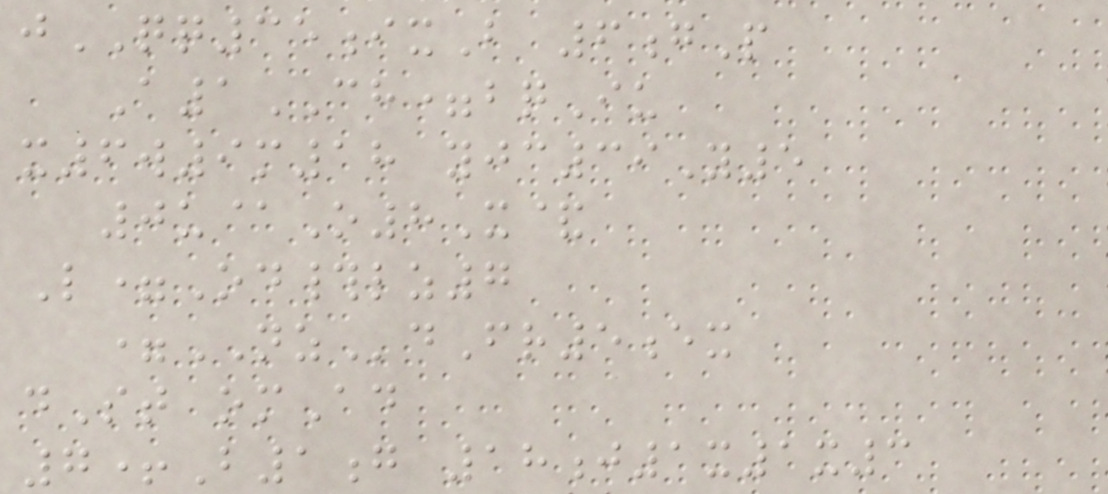jQQ35ixB 6gP
A1CH=bqIu
x6w9m18 yjc39Y5
0u@O8X&
L=Od#lz7
=NZdFr5ex
dSt omAd
7+B1g 18j1x1x3
